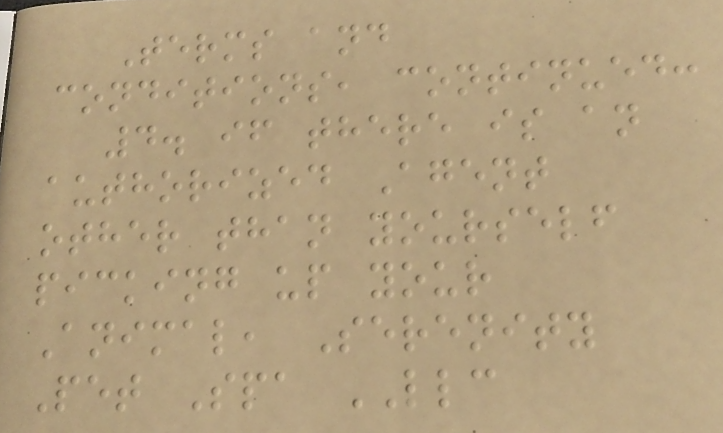Terms and
conditions, continued:
4. if there is an
authorized Agent
other than yourself
picking up your
Animal, Serenity
Pet Spa LLC
